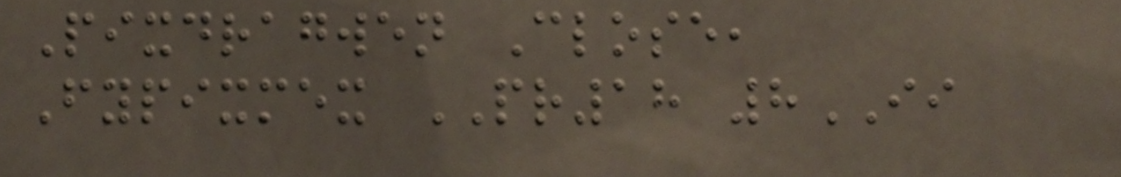Pixdragwen Close,
Fypixmex PR18 8II
